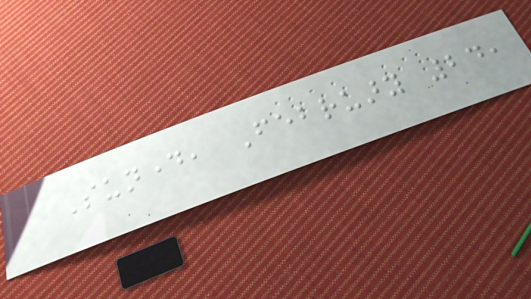Sunday, February 24,
